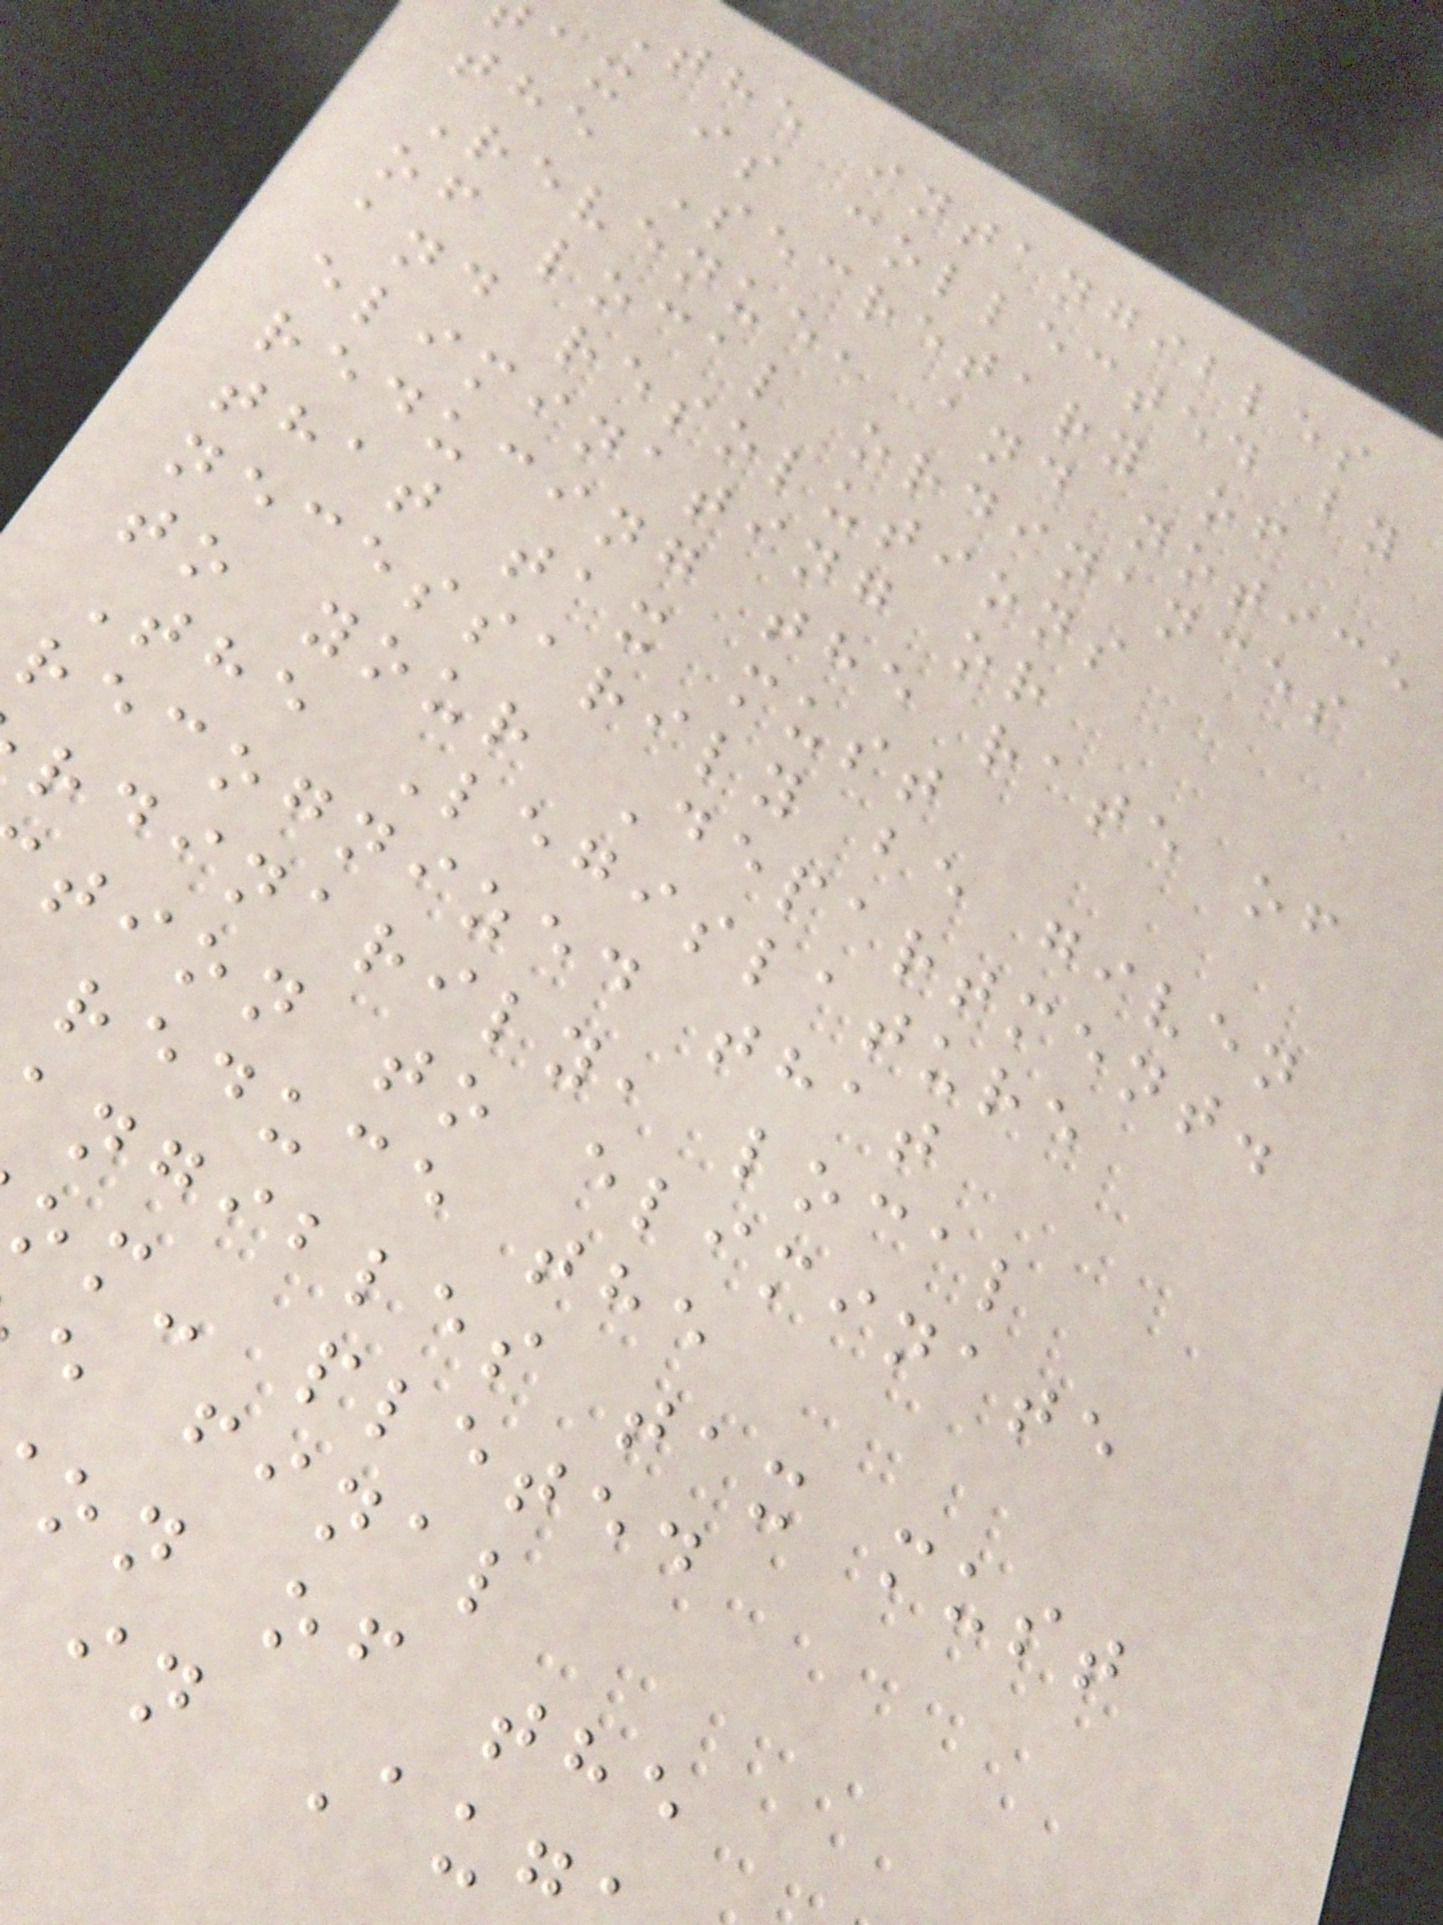The intangibles
ax is collected by
the Secretary of
Revenue, and notice
of local ordinances
and resolutions
eliminating or
reducing the rate of
that tax must
necessarily be given
to your Department.
The Legislature
recognized that
rdinarily, local
tion to eliminate
reduce the
ngibles tax must
om- pleted
e final
on of the
in Au
